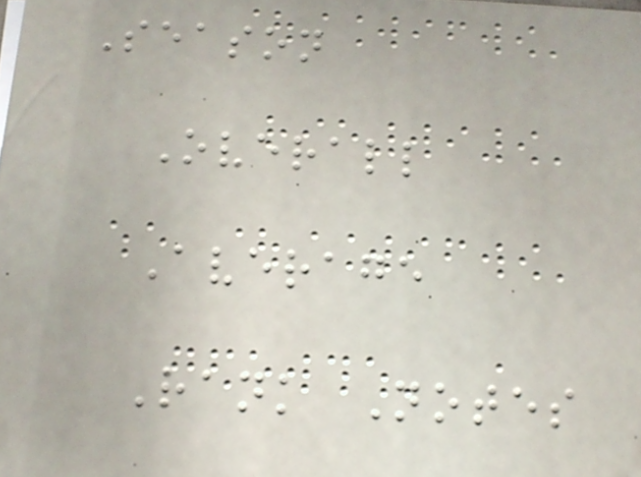Season
Overall
Average
Rank Notes
